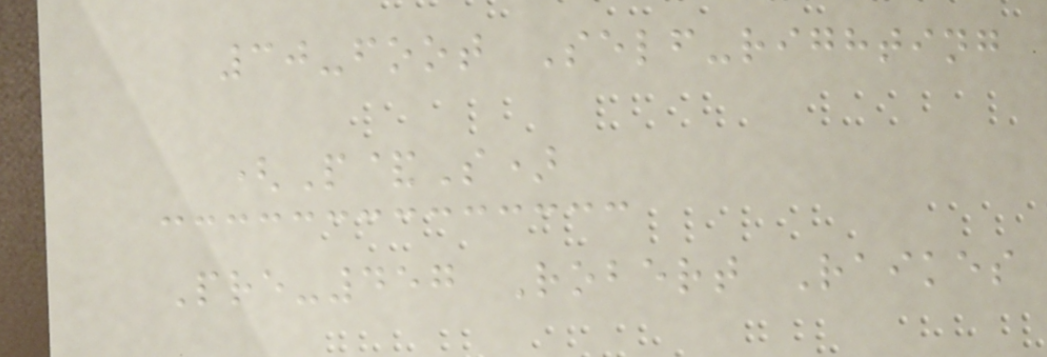30-foot Self-righting
(P&S)
Pre-457 Robert Raikes
